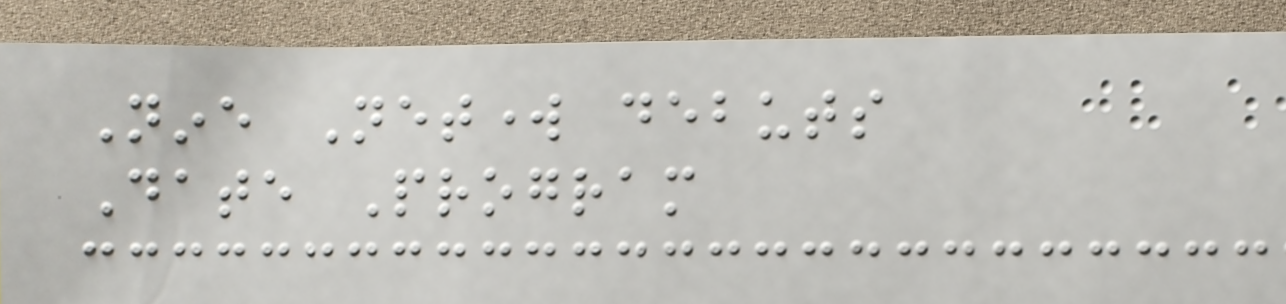Nine Network debuts
Date Program
